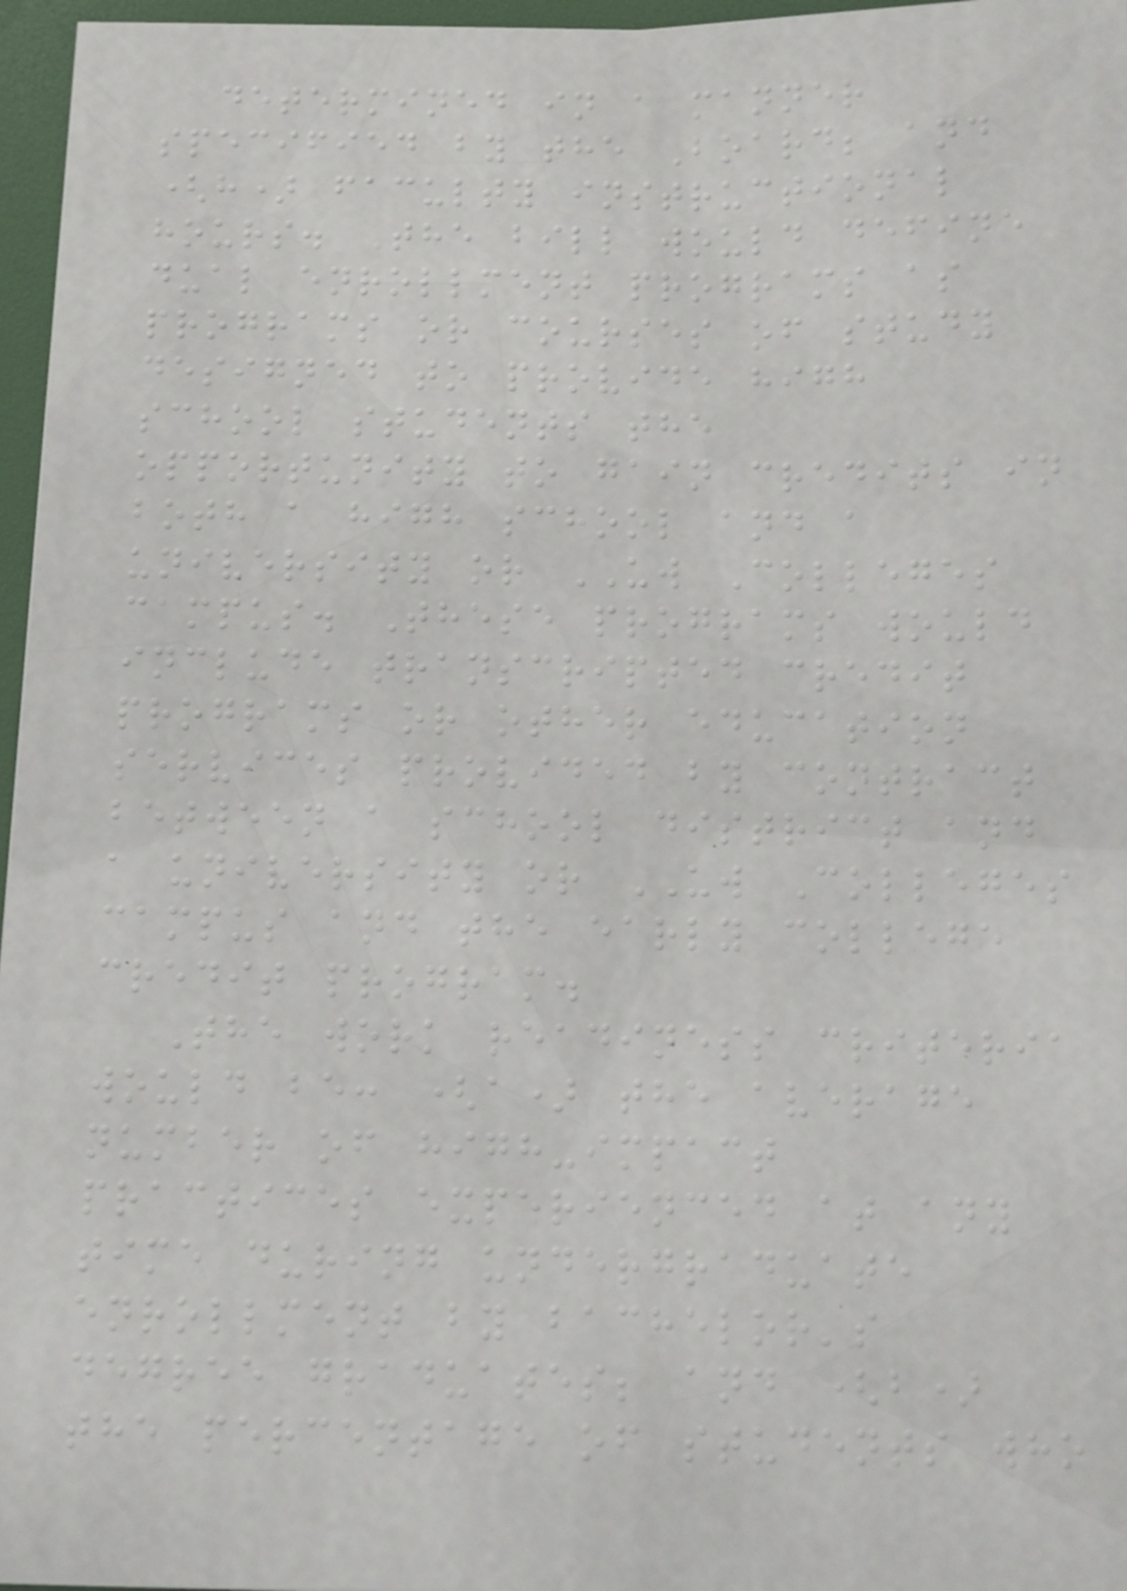determined in a manner
specified by the Board; and
(h) faculty instructional
hours. The bill would define
dual enrollment programs as
programs or courses of study
designed to provide high
school students the
opportunity to gain credits in
both a high school and a
university or UW Colleges
campus. These programs would
include transcripted credit
programs or other education
services provided by contract
between a school district and
a university or UW Colleges
campus and the early college
credit program.
The work readiness criteria
would be: (a) the average
number of high-impact
practices experienced at any
time during undergraduate
enrollment by bachelor's
degree graduates; and (b)
the percentage of students who
